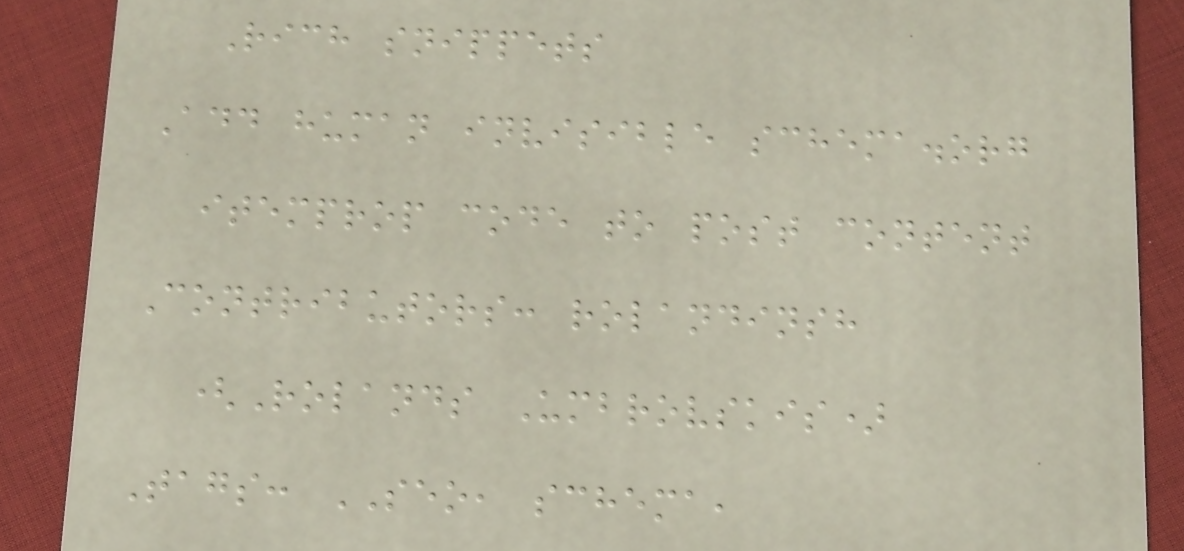Rich snippets
Add human invisible schema.org
itemprop code to post content
Contributors: rolandinsh
(Rolands Umbrovskis)
Tags: SEO, schema,
